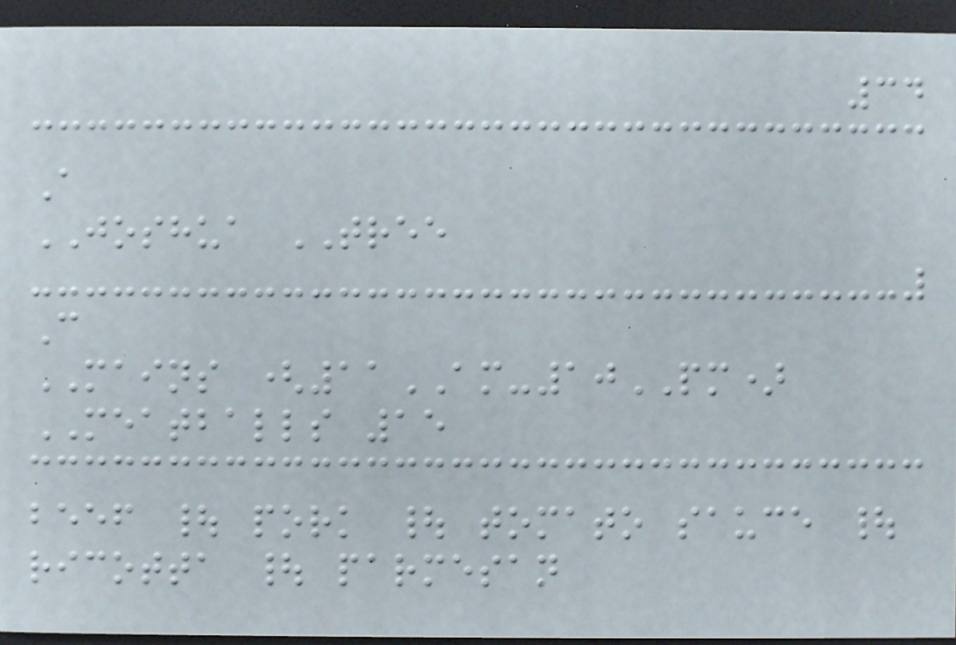34
A
JOSHUA TREE
C
MAINS (11AM-10PM)
MEATBALLS 15
beef | pork | tomato sauce |
ricotta | parmesan
